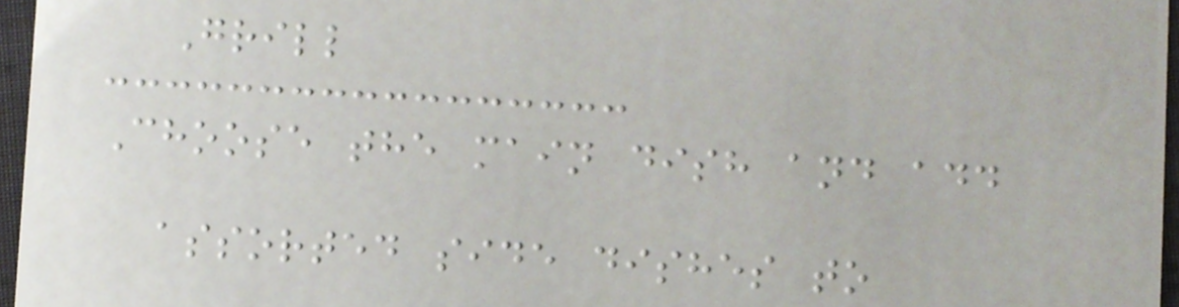Grill
Choose the main dish and add
assorted side dishes to
